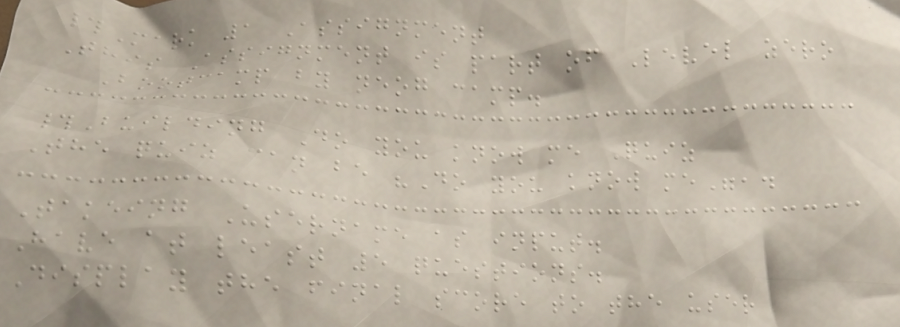#Mark 1 Assignment
This Assignment is part of Level zero
Bootcamp by neog camp.
#Building Do you know me Quiz
The quiz can be "Do you know me",.
Takeing Username as input.
Have at least 5 questions.
Display the final score to the user
